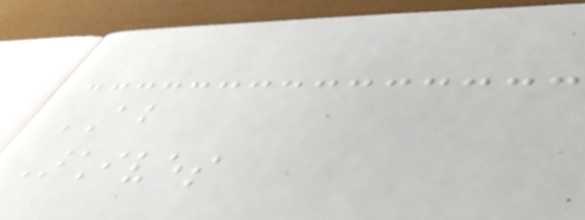ABOUT
Archives
